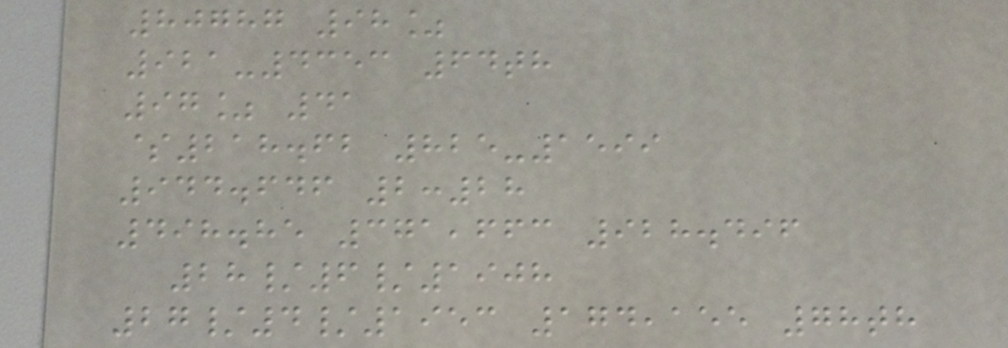80787 98%
921-4353 64th
97% 41
$218.62 825-1599
944.646 2:28
498.85 371,663 928.496
28/6/1908
27/4/1953 174,155 78th
